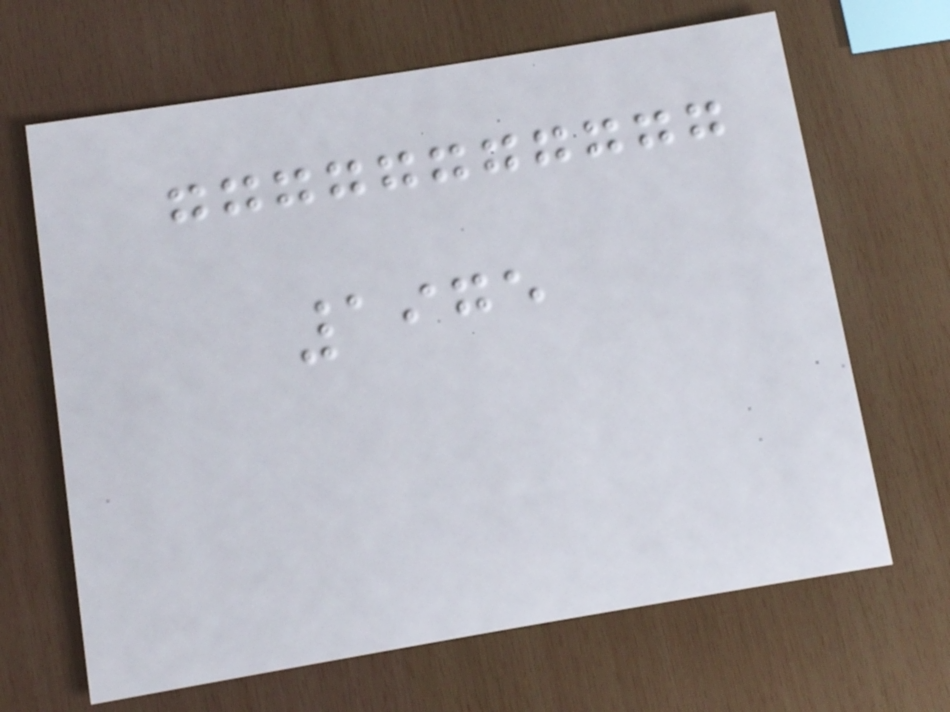1975
